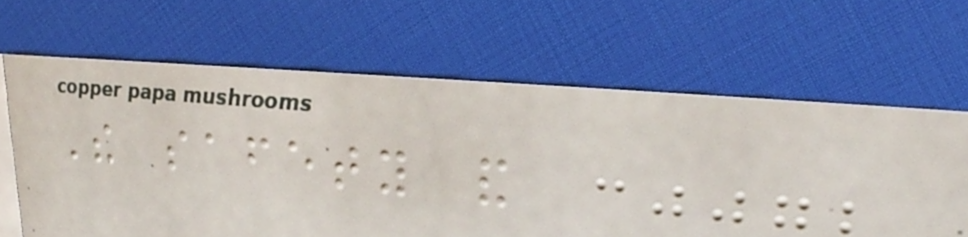The safety and
